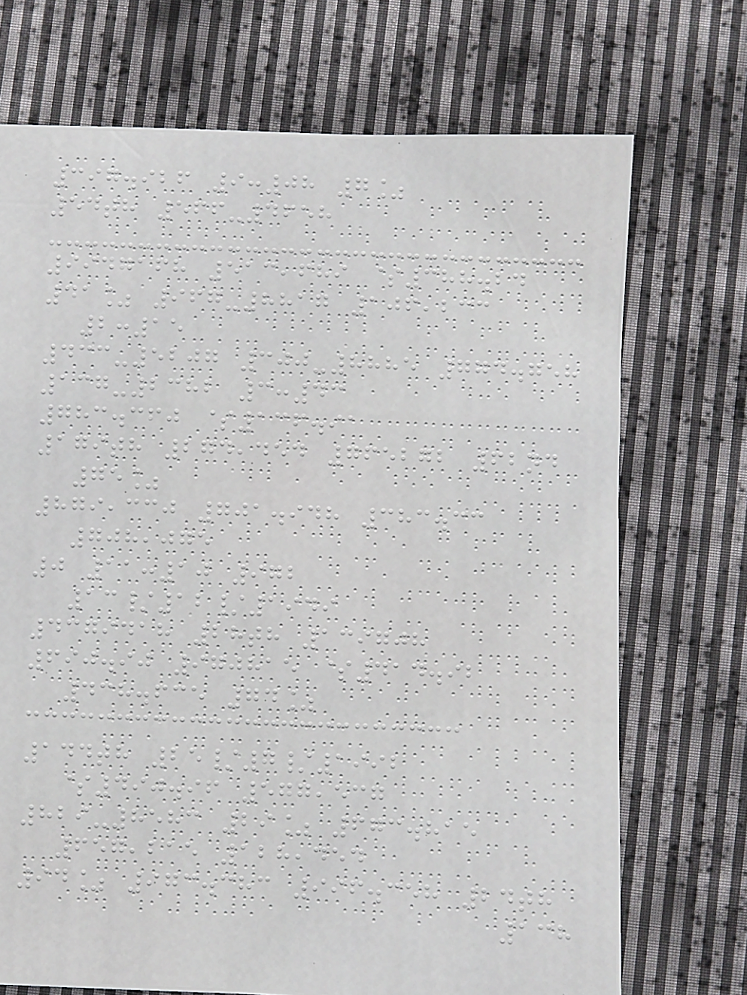397.926 9:08 7%
54th 566-4658
9947168 513,689 $388.24
41% 967-8817 106,233
2:15
433-5207 300-8885 774.758
137-2382 3:43
783.360 $136.91
179th 274,454 765272 62nd
75%
879,330 701.948 383.33
708,075
0 11:10 972
13/12/1949
4379418 28th 139708
690.90 970815 $414.92
438.635 74%
144th 25/7/1992
$490.96 577,537
829-8583 29% 673.815
657,215 128,454
94% 973.383 996.358 24th
138
